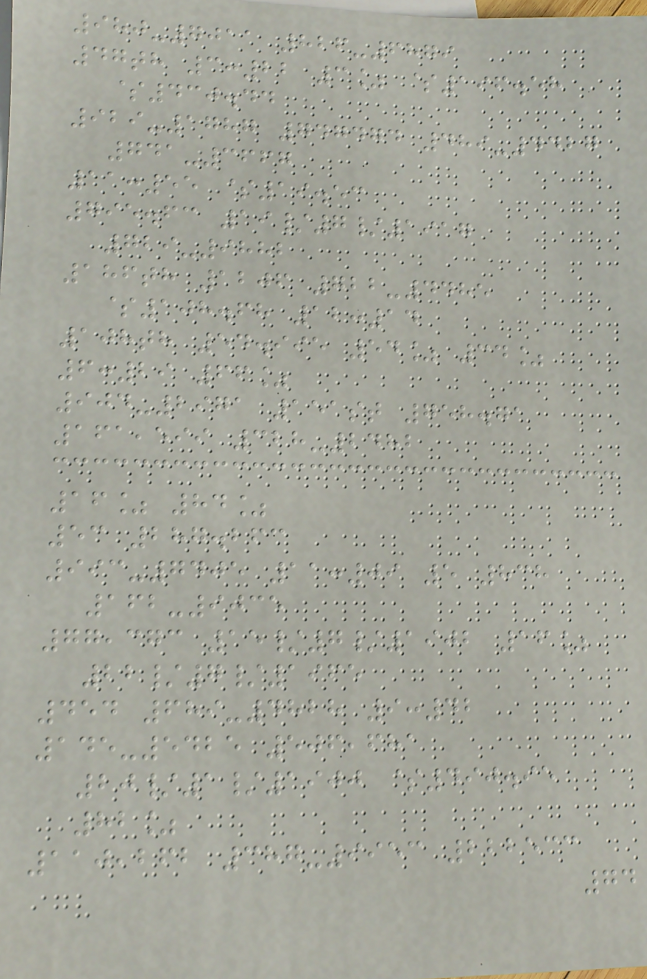980-7011 826-6879
47th 3:22 3% $196.58
$430.44
929-1787 747474 489-4427
741-3667
11:55 $19.53
795.63 19/7/1917
729-9882
186th 1206 722-4485
$108.68 12:14
108th 54.995 54% 34%
6:29 66%
904-2971 151st 758.71
161,599 328-2482
16% 84%
53 287.263
993-7405 11:09 5 838
162-9035
77,373 15/7/1902 16%
22/7/1965
454 689-4828 9:42
145-5425 506,681
20/1/1900 $490.95
82%
110,262 387-9953 222533
74
